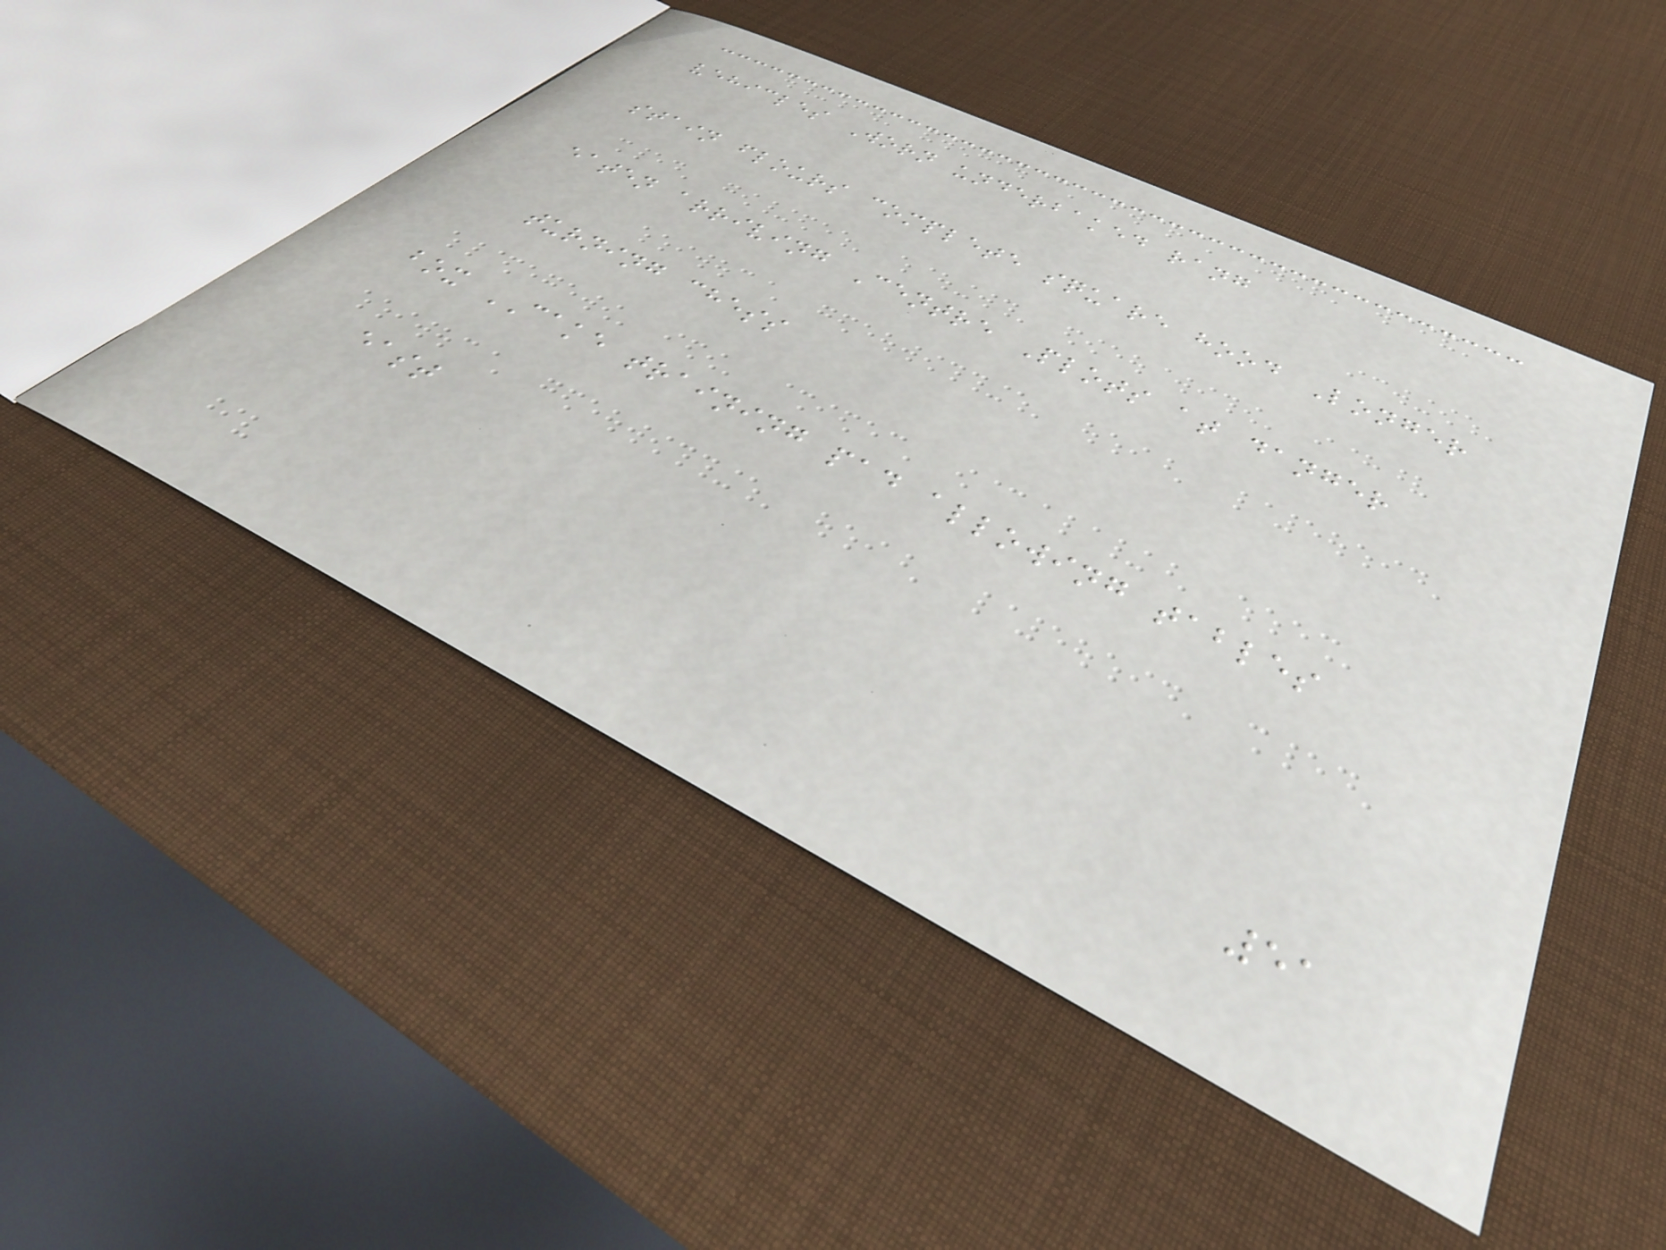vehicles Worn underbaked rang
stain flours complete square hood Longer
eaten arriving Centre Plots at danger
turning chess
box CAKE training pad allowing tables
east
51
